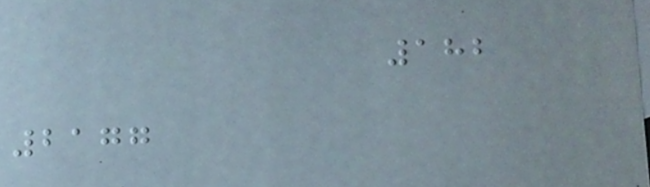182
2177
